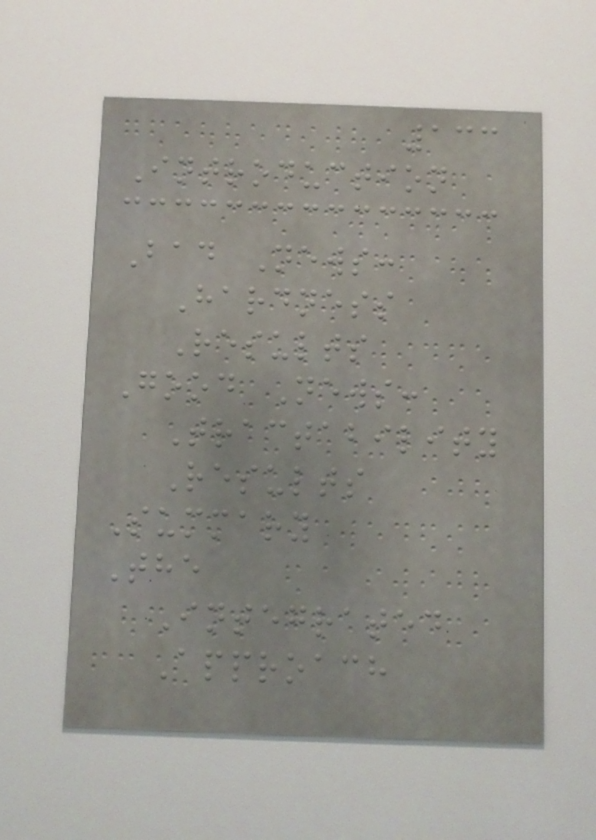133
Introduction
Bad News:
Hardness
Results
Good News:
Tractability
Results
Summary
The
Integrated
Approach
